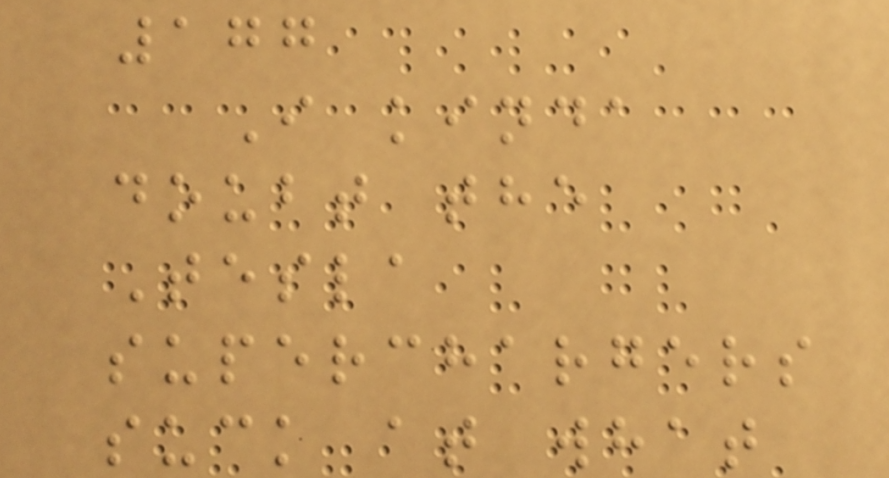177
I kinda
doubt the
Tesla
superchargers
suck at what
